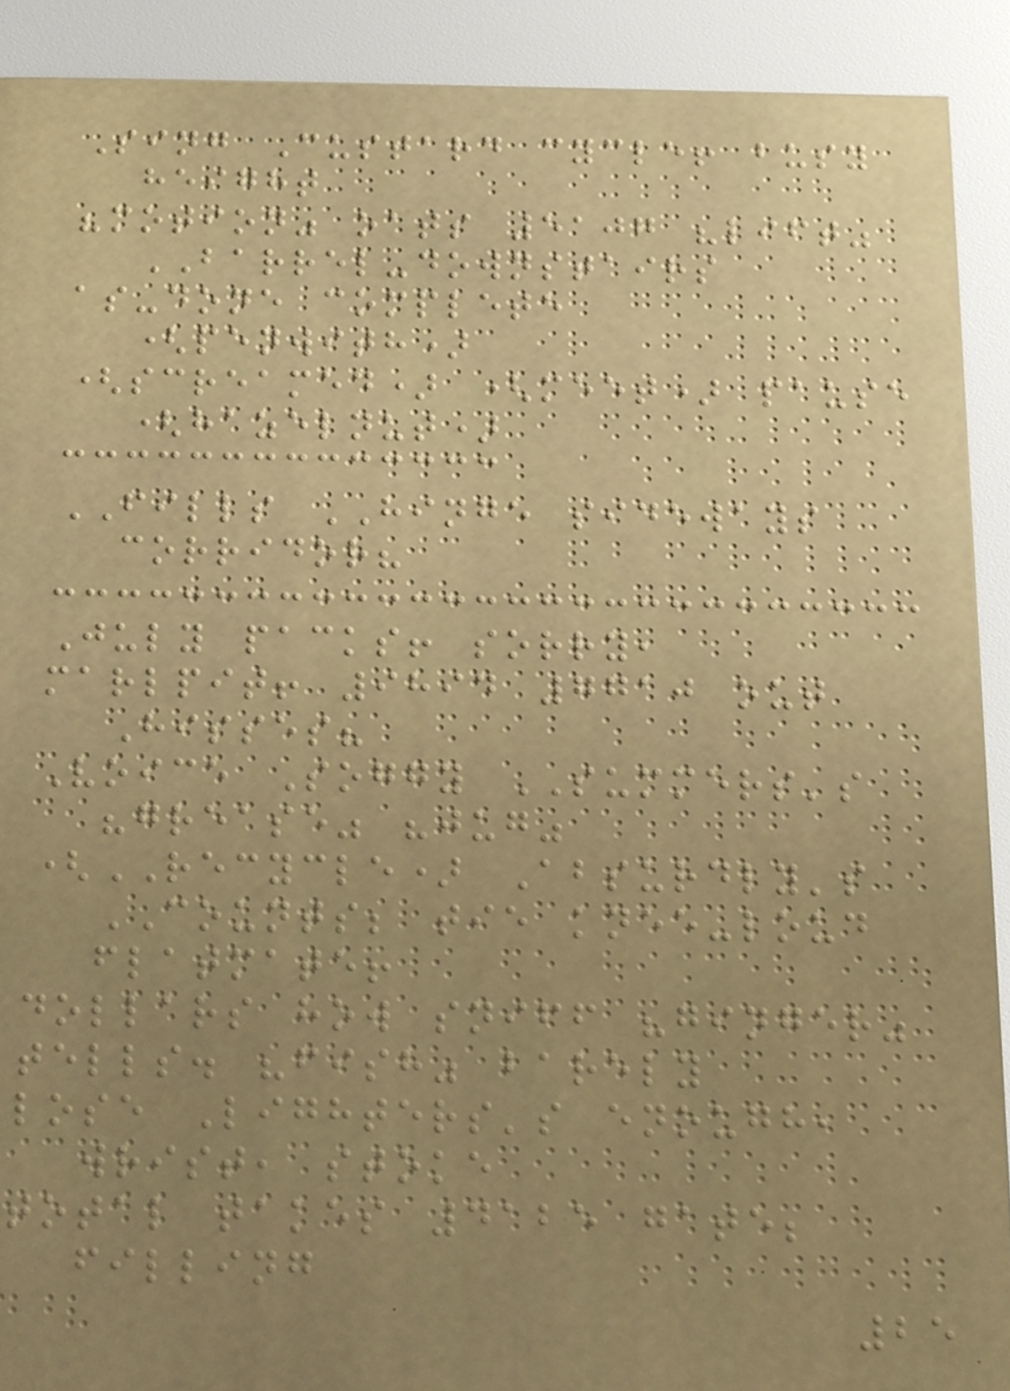Sing Custard cycle! busy
height
"motion" oats 5107 "lift"
BARREL-downstairs
as-done complete
(penwith)
(screamed) (meet) pause
(hazelnut)
FILLS HINGE sideways
corridor?
July packs! sorry,
marlpit! 9894 7710 out
Hisses?
Voice Soggy SUMMERS's
"grease" "jug"
(RECYCLE) Absurdly's
COUNTS; tie knee-loud
flatmate!
dollars how sniff "ginger"
tells. "fish" barely
lose Lighters's enough,
wrist, stoke
total takes 4125 gate;
filling
25
